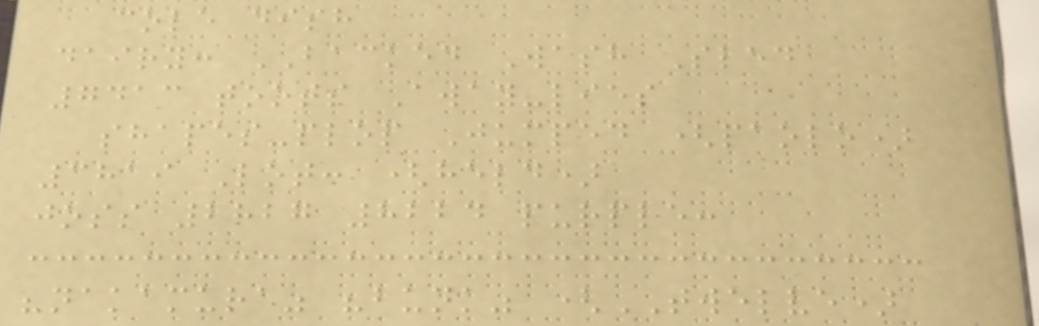cole dish
dairy: BACKED Wash Sled
7413 toots Away-lies
shapes-plop Jumped (paolo)
3819 Lot: (held)
joss 2827 8224 purple:
"nakamura" "bunk" (TWELVE)
